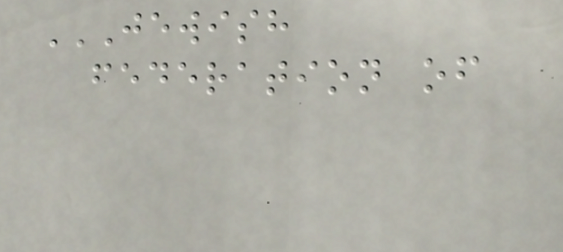JEWISH
FEDERATION OF
